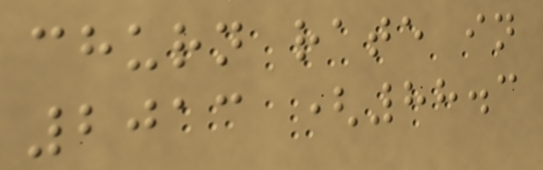churn rate in
2013 (88.3
